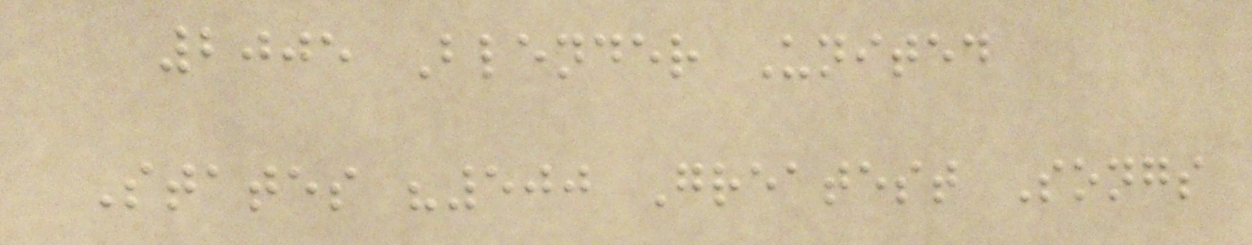2005 Blender United
States "500 Greatest Songs
